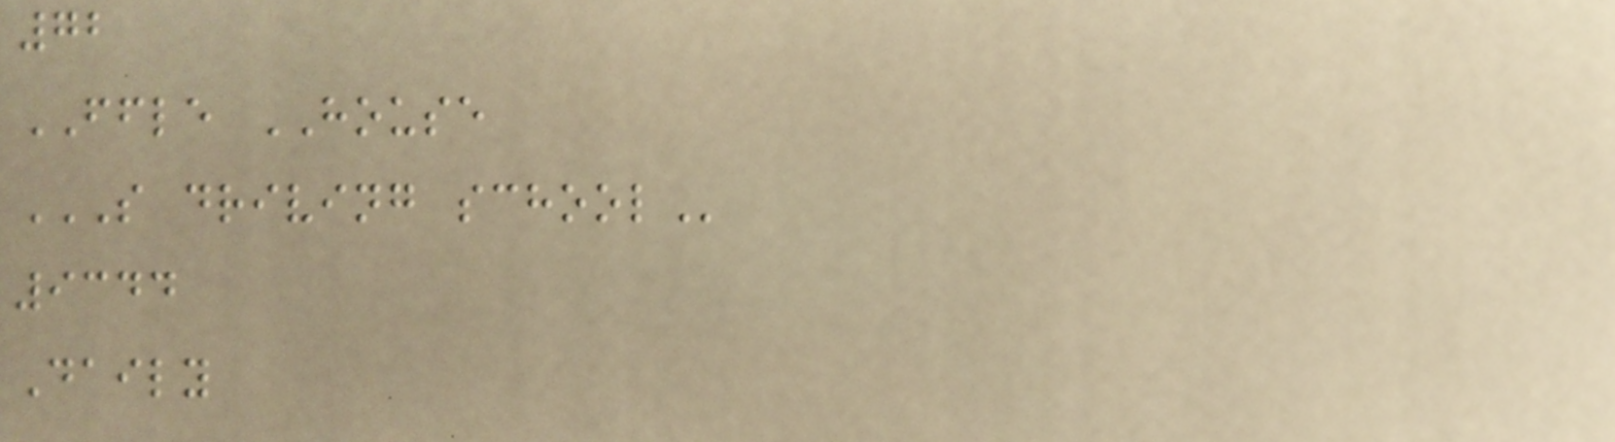72
FFLE HOUSE
S DRIVING SCHOOL
9344
Daily
